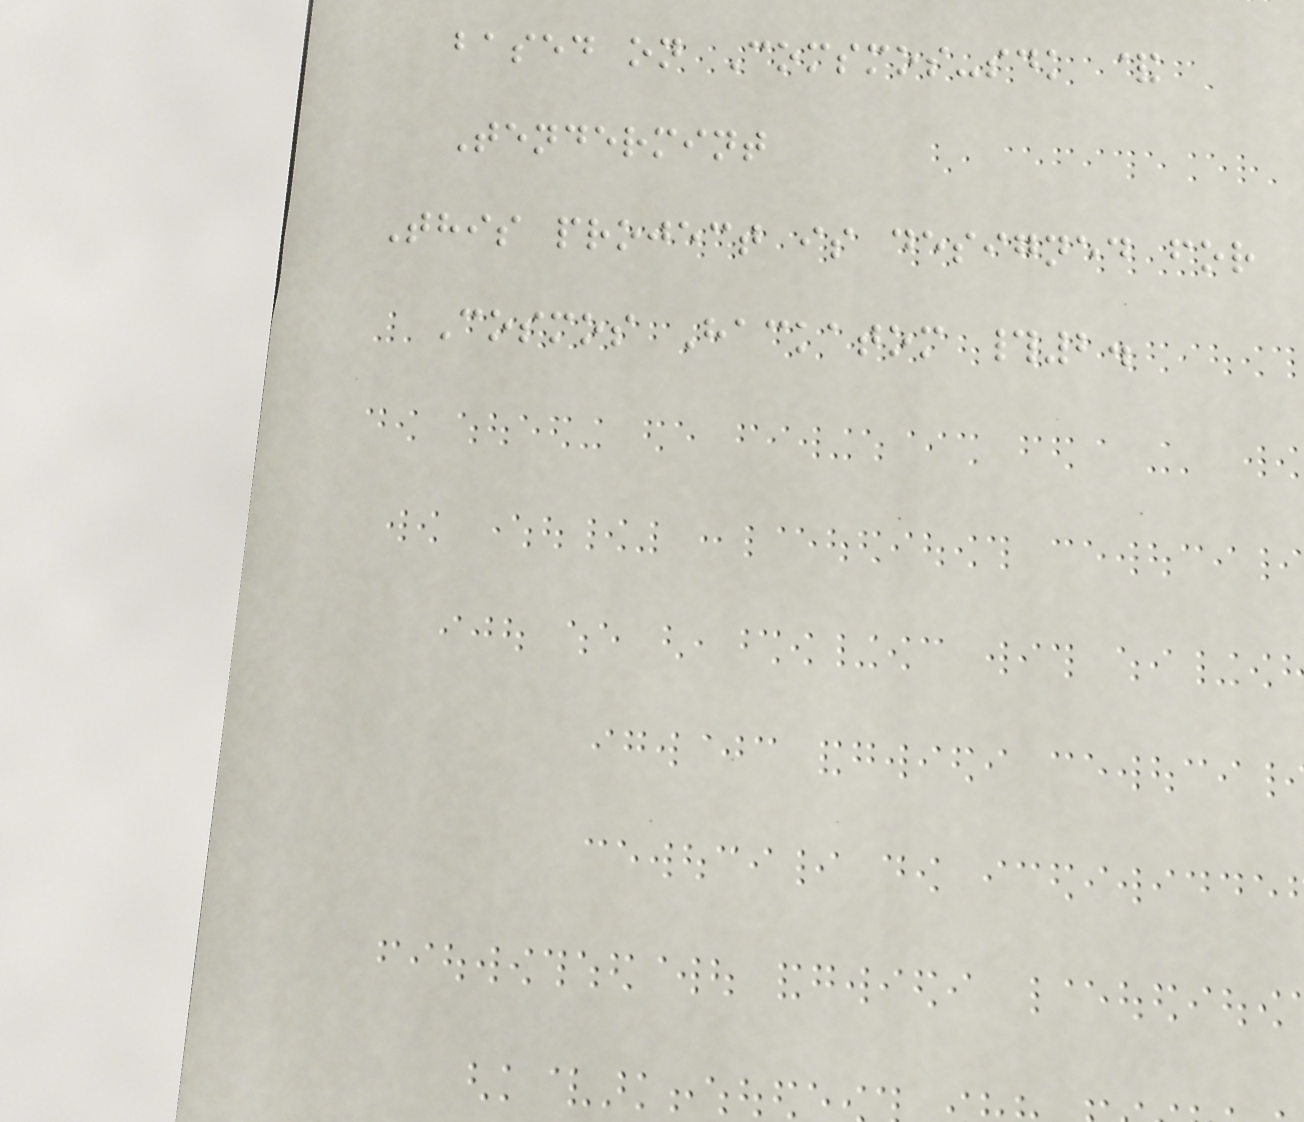based on Comsmos-sdk &
Tendermint
This project is designed for
Cosmos Hackatom #2.
